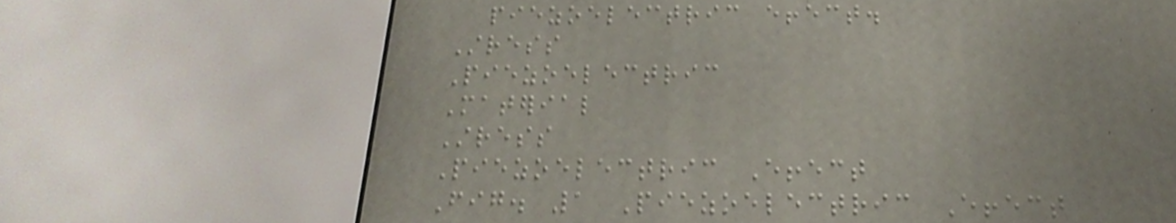piezoelectric effect.
Stress
Piezoelectric
Material
Stress
Piezoelectric Effect
Fig. 1 Piezoelectric Effect
